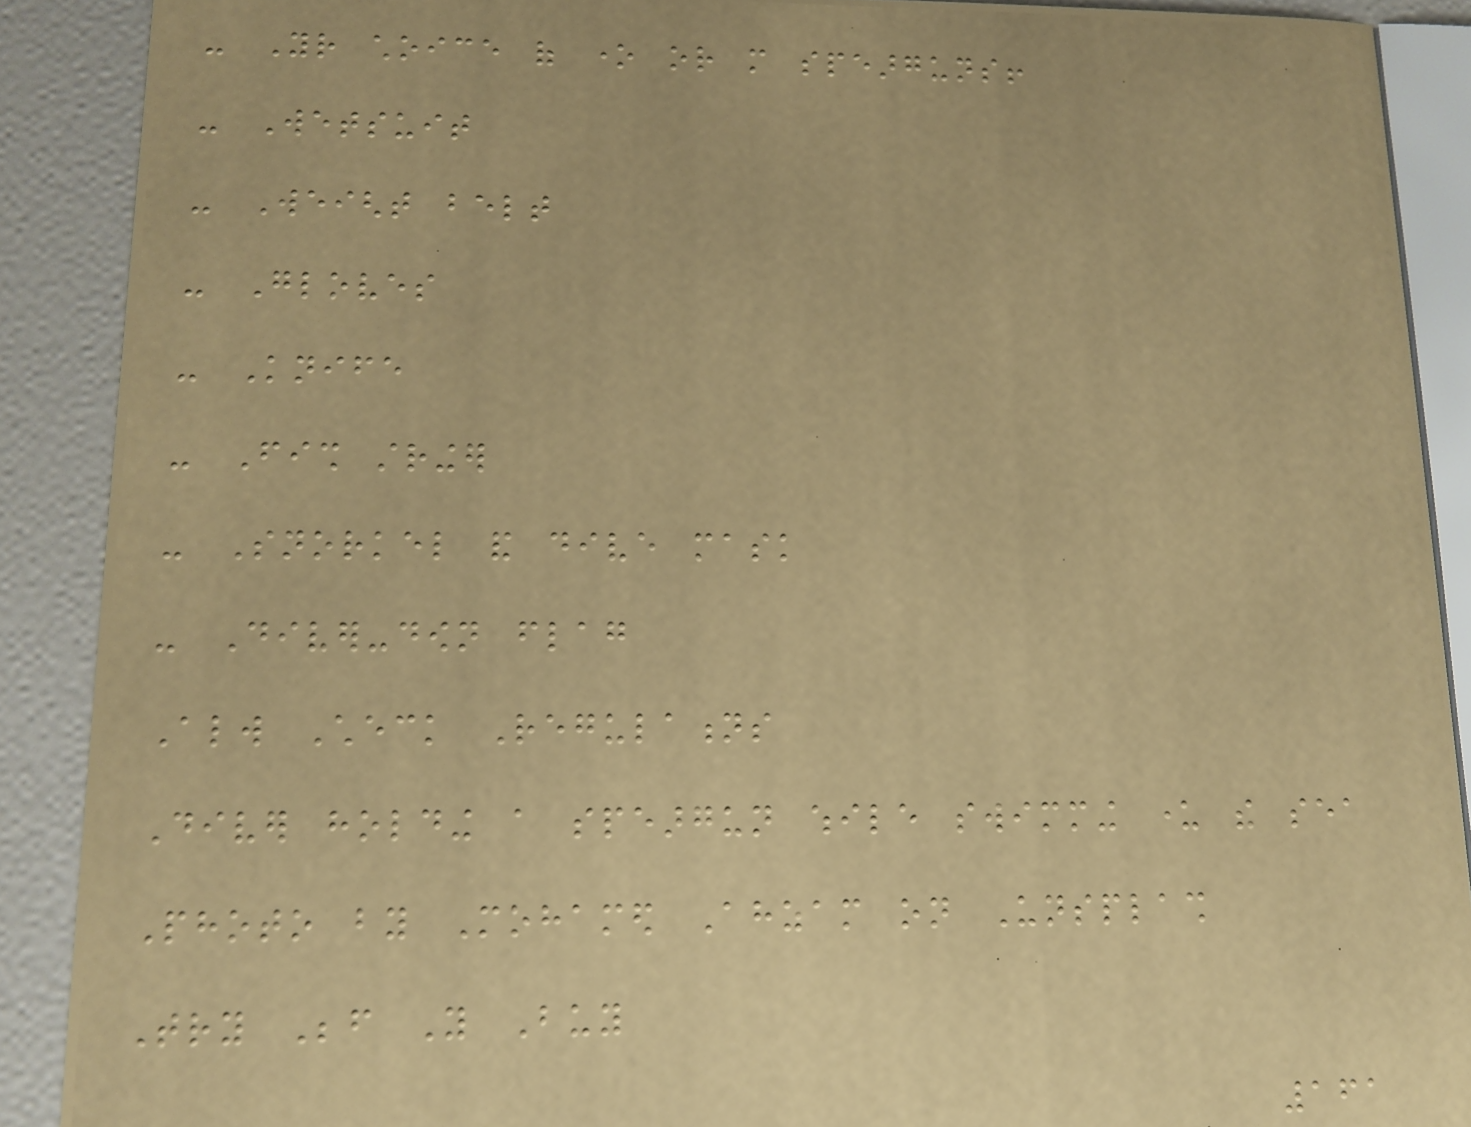- Your choice of one or more spearguns!
- Wetsuit
- Weight belt
- Gloves
- Knife
- Fish stringer
- Snorkel and dive mask
- Diver-down flag
Always Check Regulations
Diver holding a speargun while swimming under the sea
Photo by Mohamed Ahzam on Unsplash
Try Before You Buy
161
